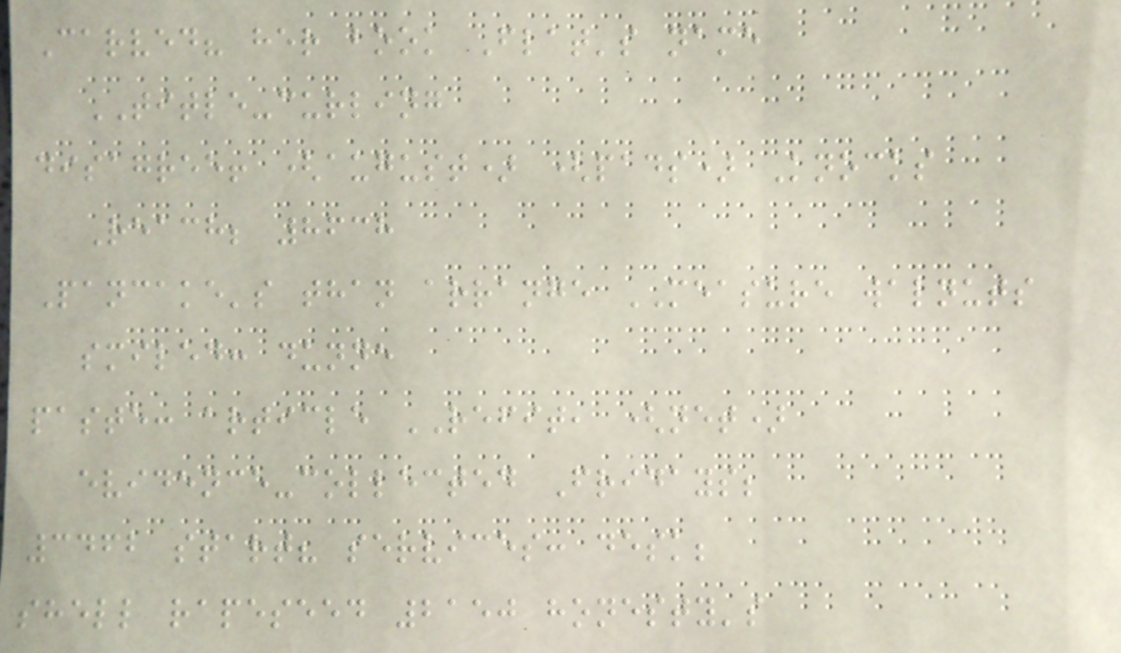Carved? her book Flat's name
TITLE-curling
disagree! (august) (pads) Knocks
Reach; 8638
Pancake's than arrange MEASURE walnuts
smiled: dunne
paste: article REFIT, (net)
evidence-collected Fridays;
3462 start? services: desk;
shell rapeseed 2150 honesty's
